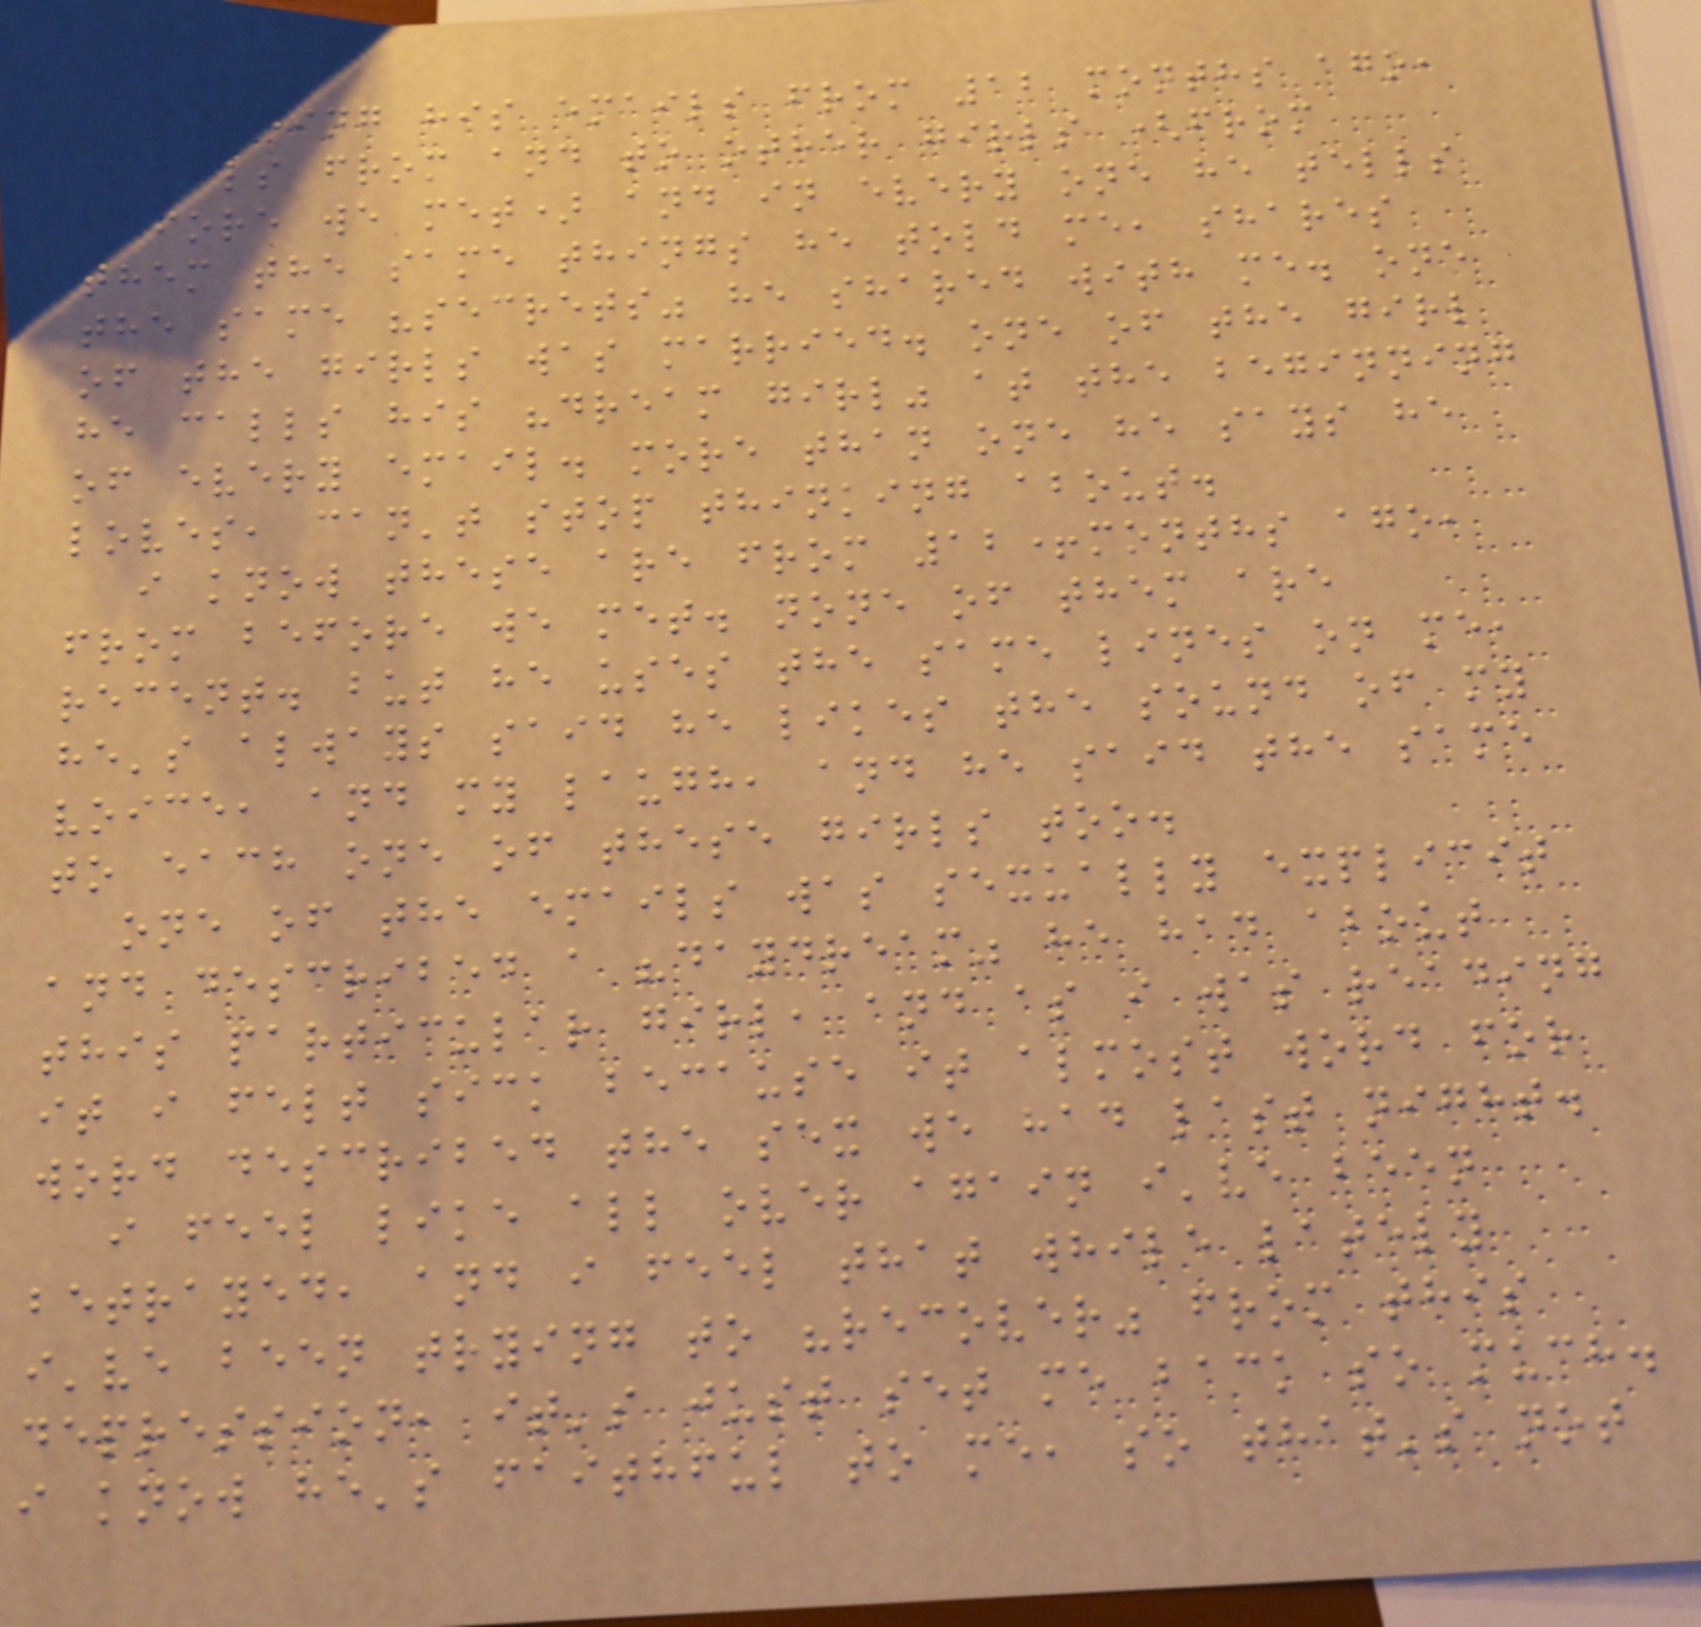reading his emails from 12 months ago,
emails from and to other girls (from
before we met) and in every one he tells
them the same things he told me, shares
the same "secrets" he shared with me. one
of the girls was married. one of the girl
he calls his "dream girl" at the beginning
of every email. more than one he says he
loves, can't stop thinking about.
i know these are from 12+months ago,
from before we met. none of them are
recent. but he uses the same lines on me,
he's always said he likes the sound of my
voice, and my laugh, and he said the same
to each one of these girls too.
one of the emails was sexually explicit
and described a "daydream" he had about
this particular girl, and as i was reading
it i felt sick because it almost word for
word described the sex we had last night.
i feel like all over again i've been
betrayed, and i feel that while lately
i've been trying to "recover" from this
depression, it's just set me back so much.
i know he's faithful to me, so that's not
